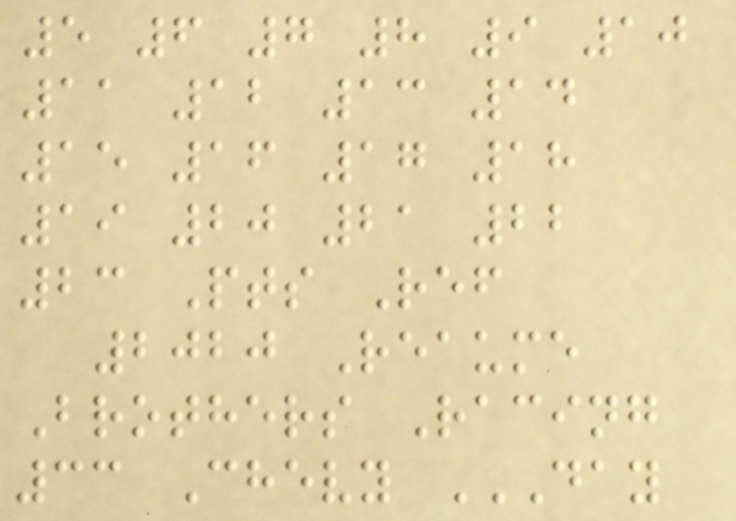5 6 7 8 9 10
11 12 13 14
15 16 17 18
19 20 21 22
23 Pts Ref
2020 Reaume
Brothers Racing
33 Chevy DAY
